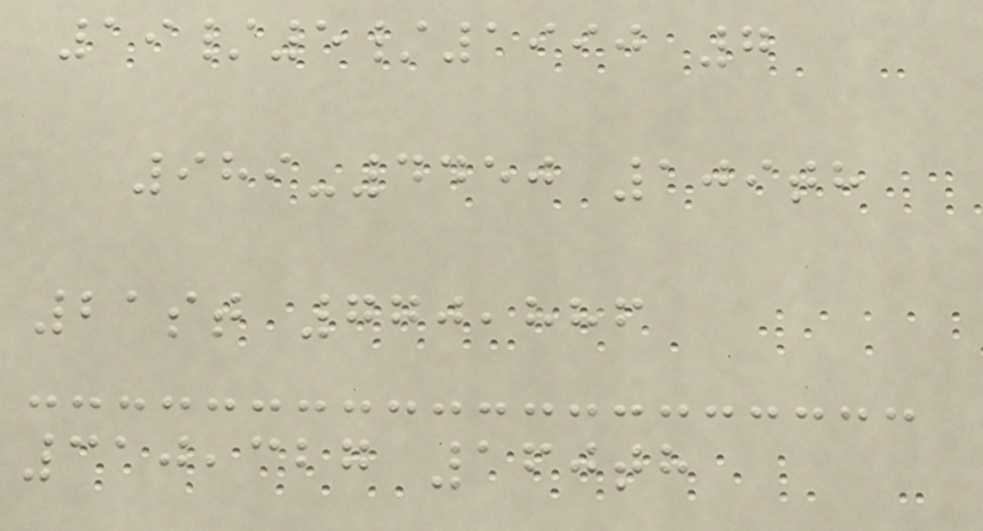19/5/1990 7
989-4450 109th
21st 770,886
310,327 160th
